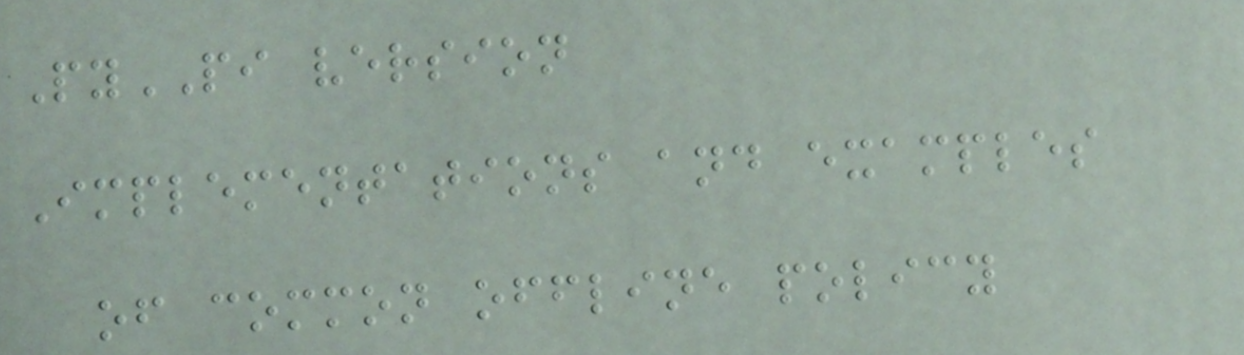PyPI version
Implementations and examples
of common offline policy
